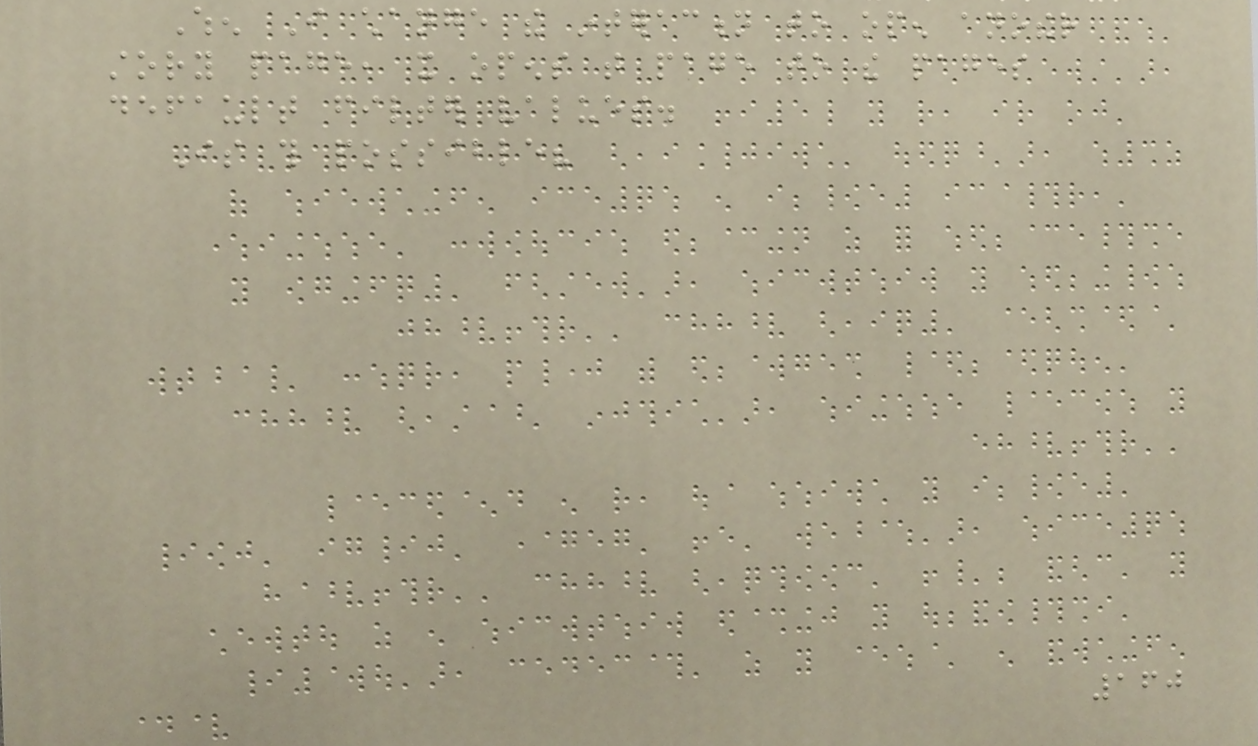When I change the interaction to open another
story page, it opens that page to the pages
default filter values.
Is this possible?
160
